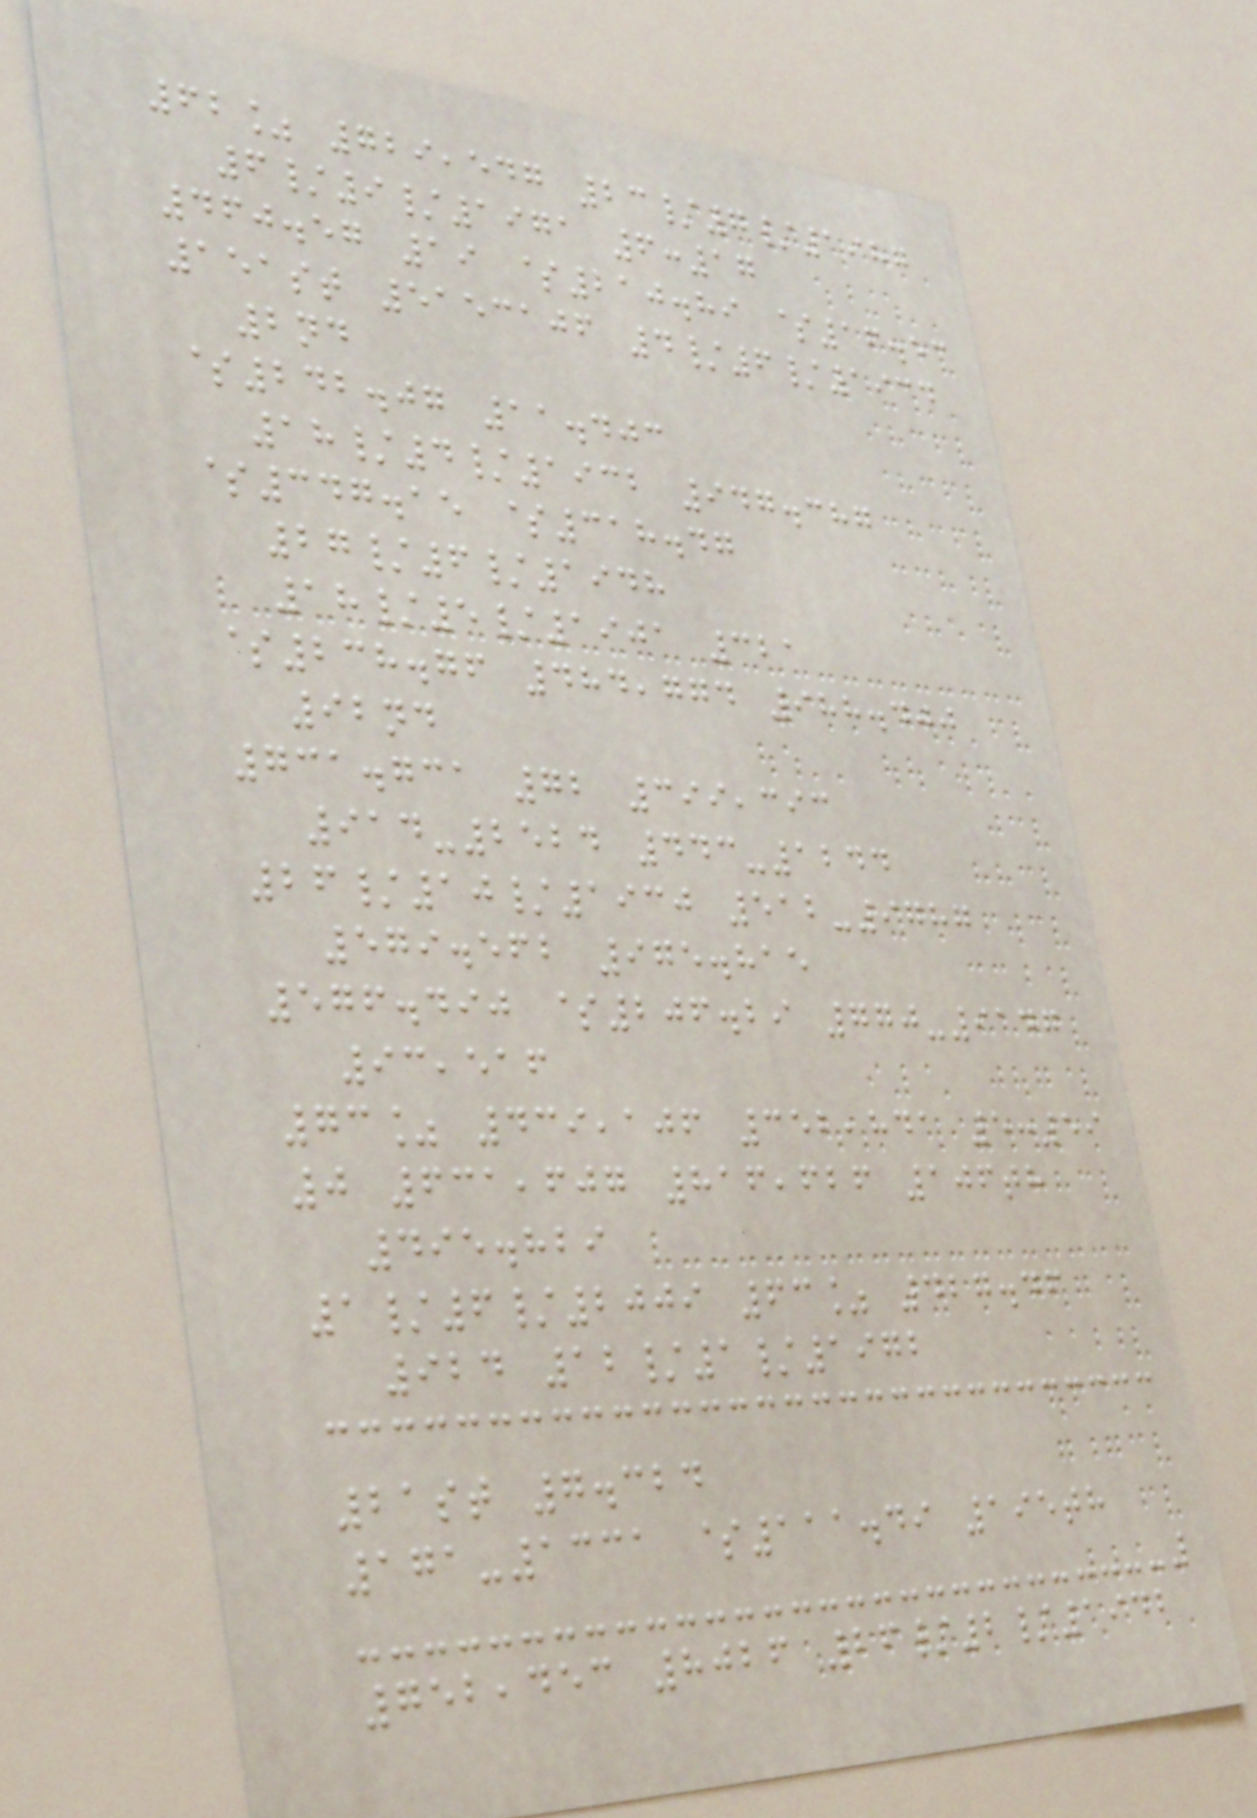62% 729,547 23/7/1987
6/9/1971 6:17
460.57 19 $210.89 $16.53
151st 5153106 4/6/1934
2nd
$242.07 11.403
18/4/1932 947.387
$347.15 $318.47
27/6/1948
18/5/1901 321
$238.76 484,774 988.400
92nd
731.731 72 399,393
914-2524 443-1244
26/10/1930 512-9787
579.562 975.815
576.490 $206.29 770-9147
93,516
73% 439,106 352,841 5:59
0 631,607 816,626 106th
495.829
1/6/2009 63% 427.46
924 12/1/1972
21st 7.324
171-1331 $111.49 195th
752,453 8026 26/2/1942
